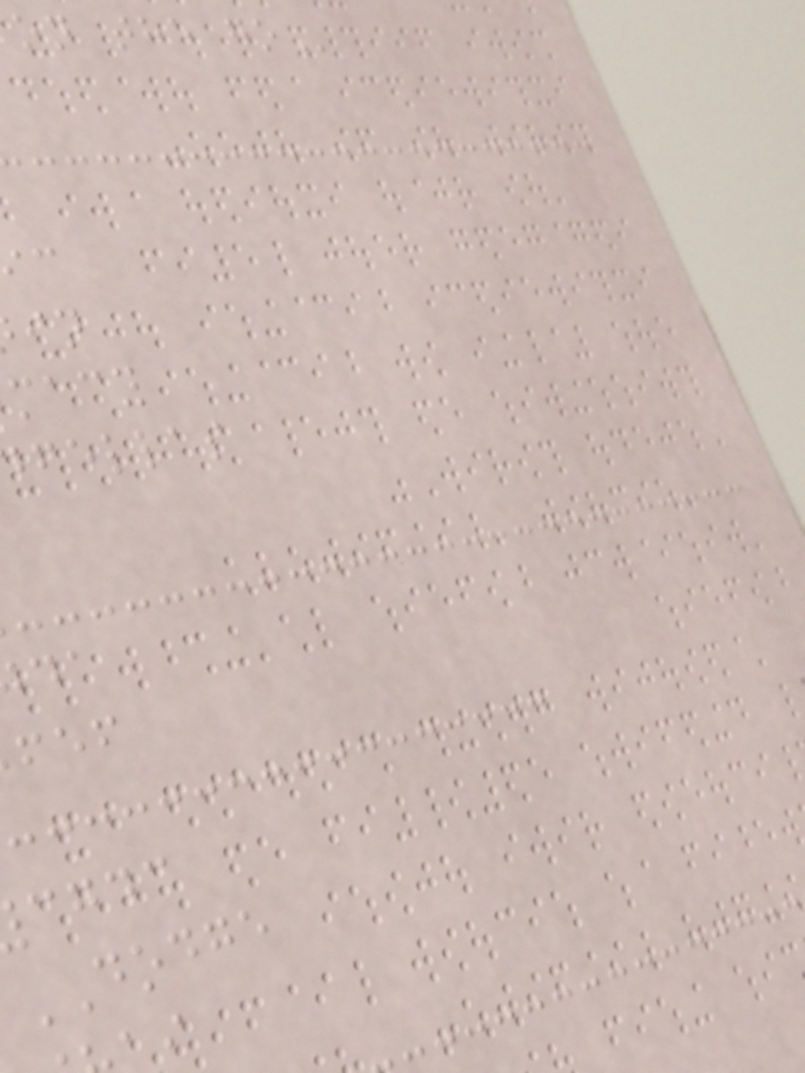on the
macy
fellas
cgdc
DODGE
